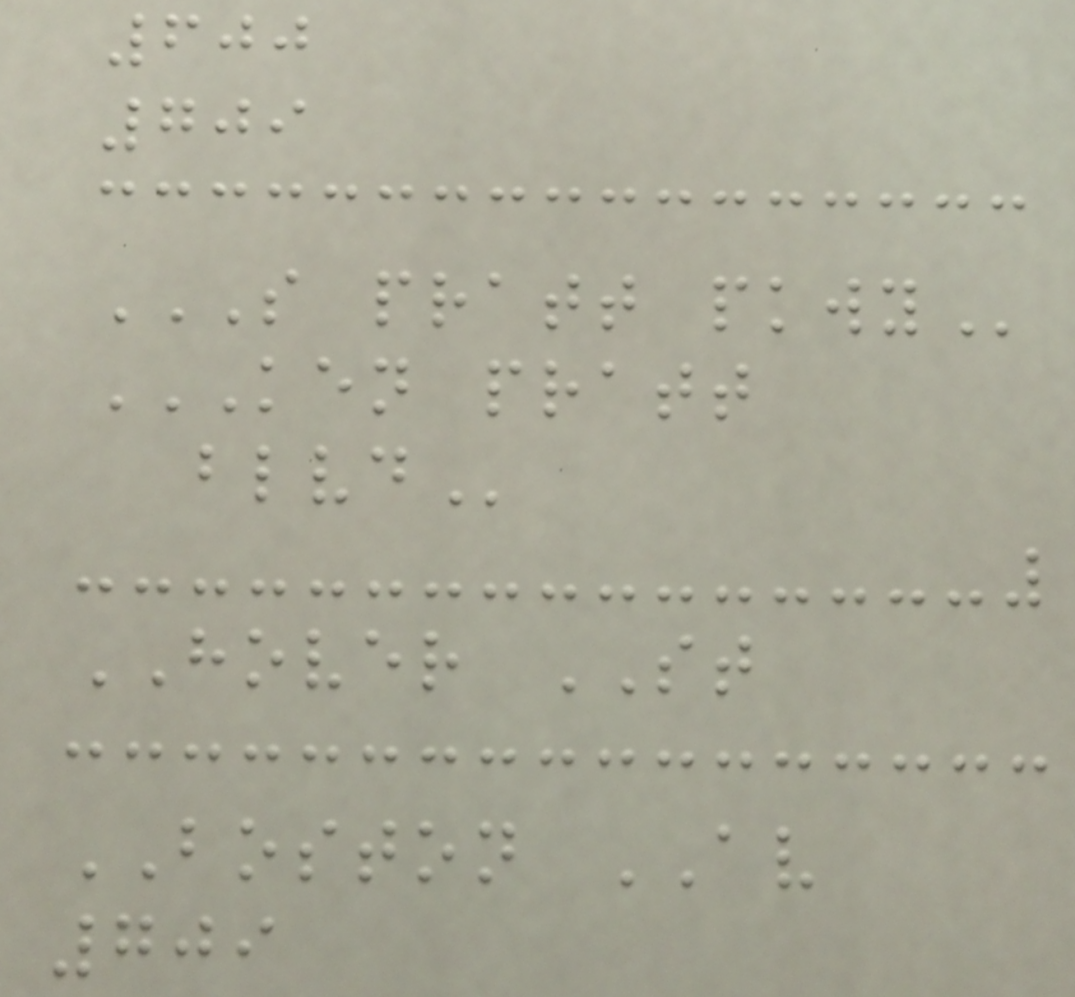600
709
S PRATT PKWY
KEN PRATT
BLVD
HOVER ST
BOSTON AV
709
